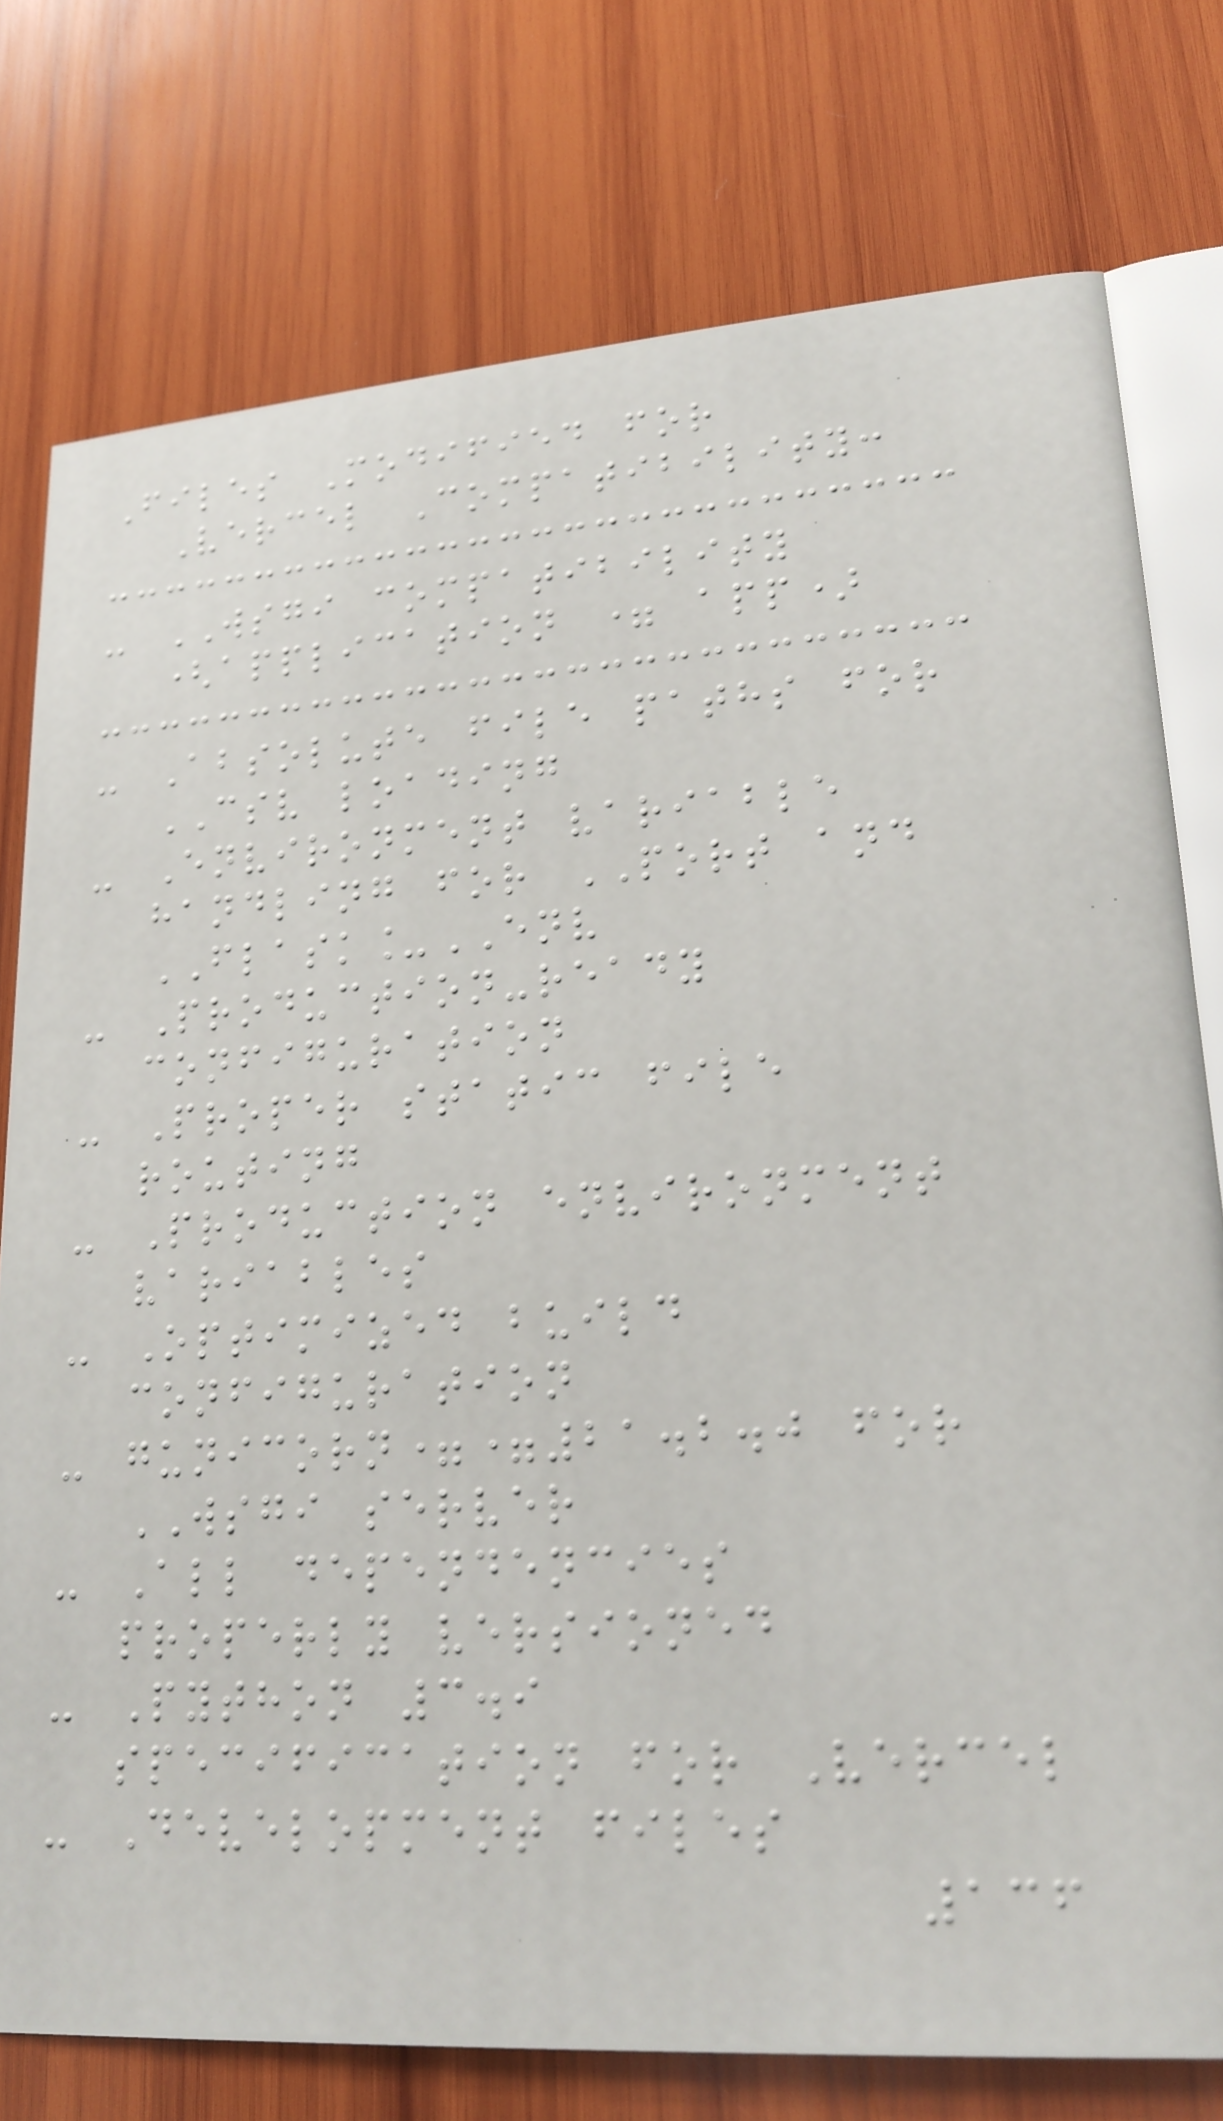Files Modified for
Vercel Compatibility:
- WSGI compatibility
(application = app)
- Absolute file paths for
CSV loading
- Environment variable
handling for PORT and
FLASK_ENV
- Production-ready
configuration
- Proper static file
routing
- Production environment
variables
- Optimized build
configuration
- gunicorn==21.2.0 for
WSGI server
- All dependencies
properly versioned
- Python 3.9
specification for Vercel
- Development files
136
